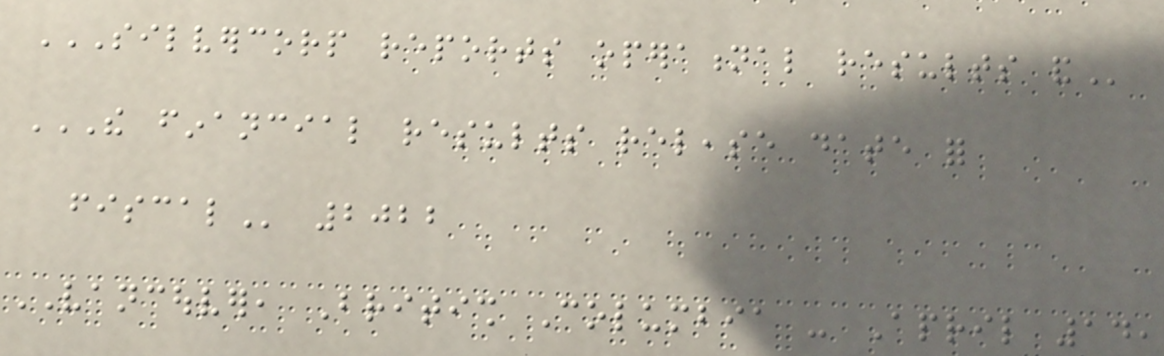SILVERCORP REPORTS OPERATIONAL RESULTS AND
THE FINANCIAL RESULTS RELEASE DATE FOR
FISCAL 2022
VANCOUVER, British Columbia - April 14,
